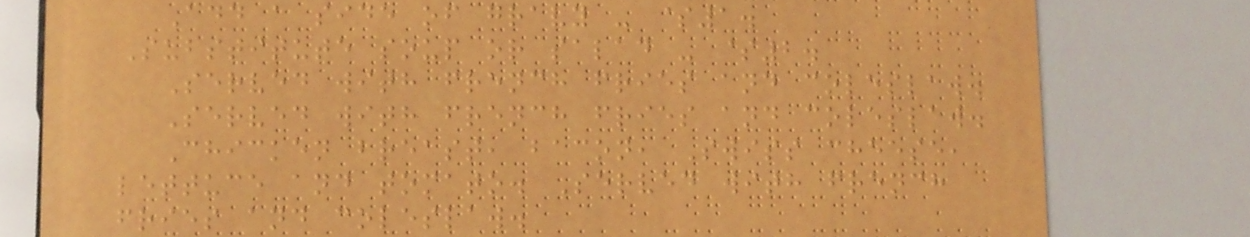Add a side of gravy - $1.
Substitute soup or salad - $2.
Served with french fries and coleslaw.
Served with french fries and coleslaw.
Chicken breast, bacon, Swiss cheese,
lettuce and tomato. Served with french
fries and coleslaw.
